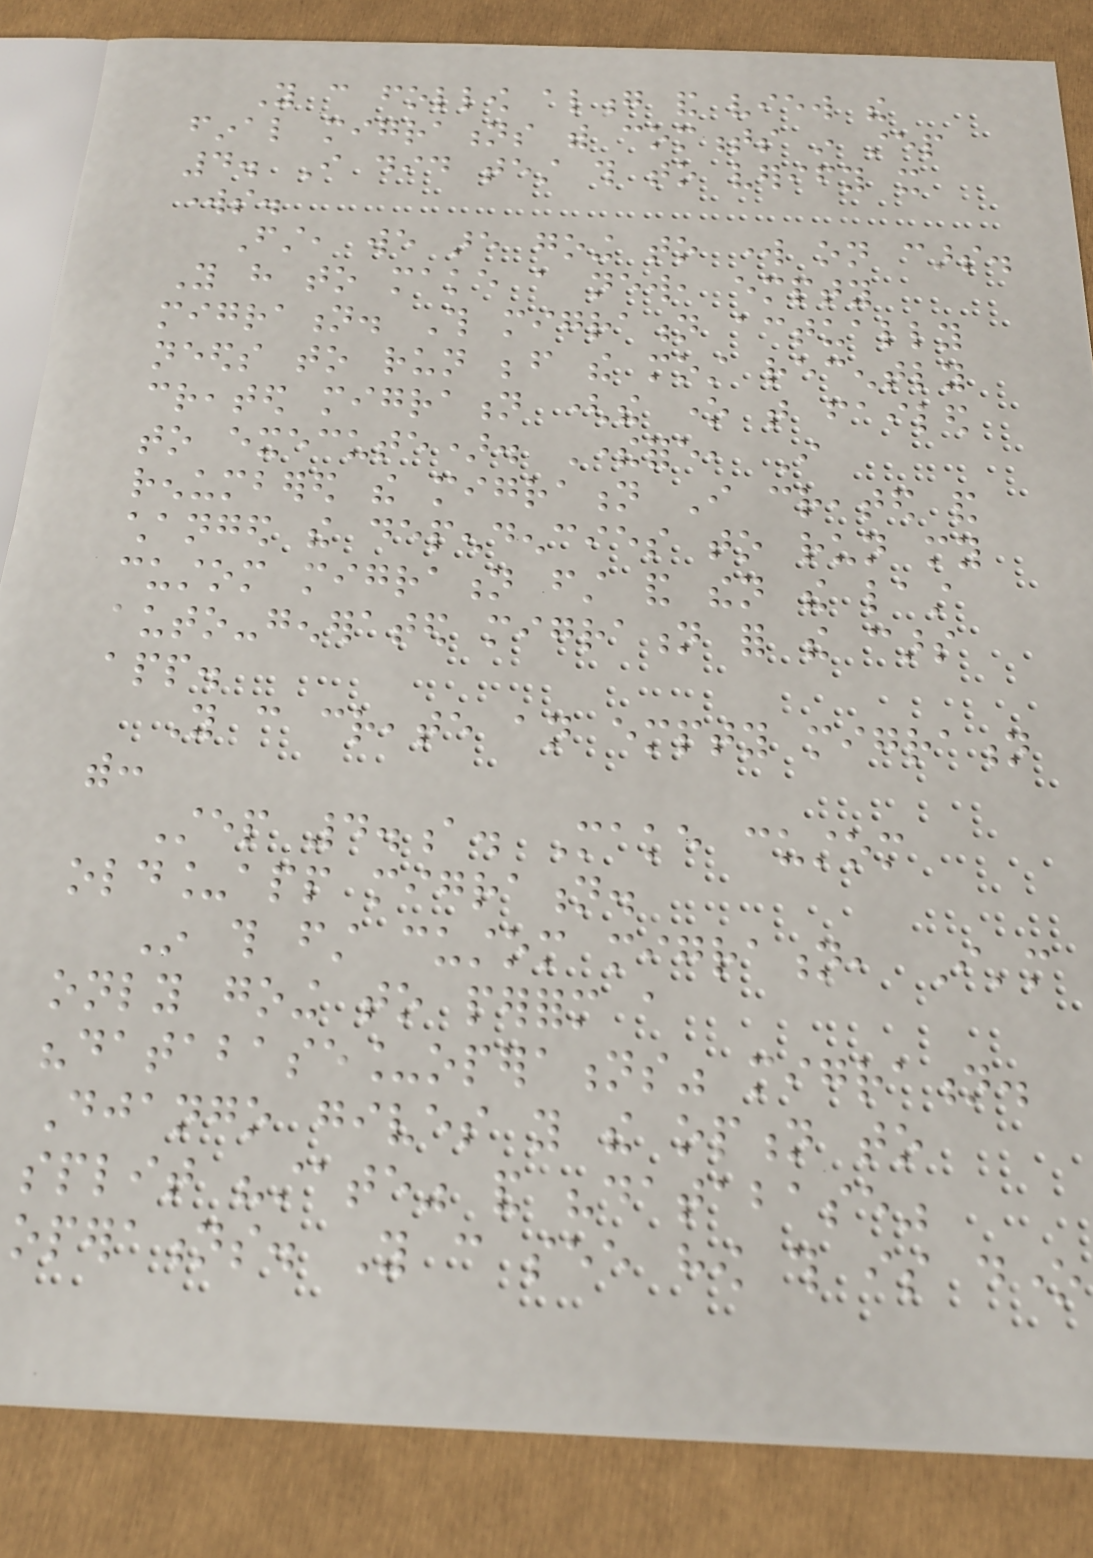You can follow along and view the
final migrations with comments in step
4. I did test this to verify it
works.
First, we are going to work on cars.
You have to make a new, empty
migration. This migration actually
needs to run before the most recently
created migration (the one that failed
to execute). Therefore, I
renumbered the migration I created and
changed the dependencies to run my
custom migration first and then the last
auto-generated migration for the cars
app.
You can create an empty migration
with:
Step 4.a. Make custom
old_app migration.
In this first custom migration, I'm
only going to perform a
"database_operations" migration.
Django gives you the option to
split "state" and "database"
operations. You can see how this is done
